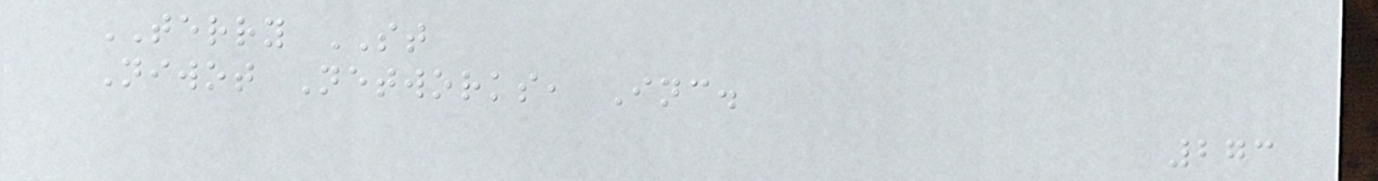TERRY ST
Niwot Networks, Inc.
273
